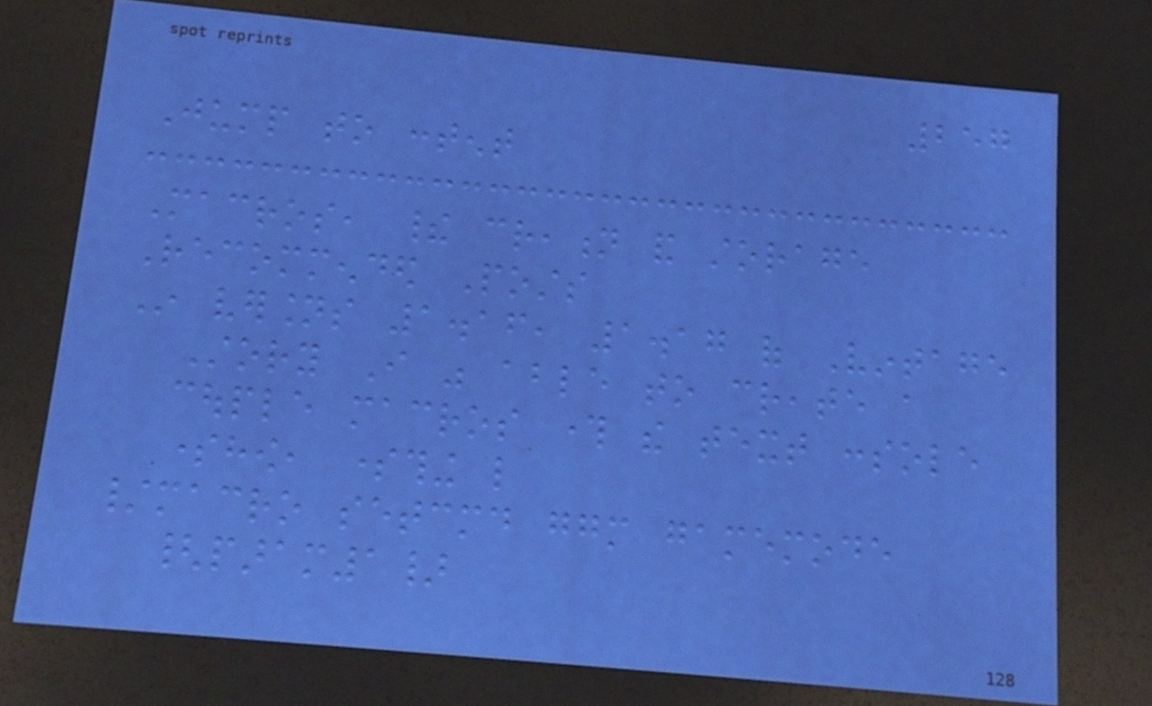257
Jump to content
Macros, their creation and storage
Recommended Posts
In versions 1.16, 1.17 of Vintage
Story I was able to create a
couple macros through the text console
somehow, something like
/macro setcmd ggm gamemode
{param1}
